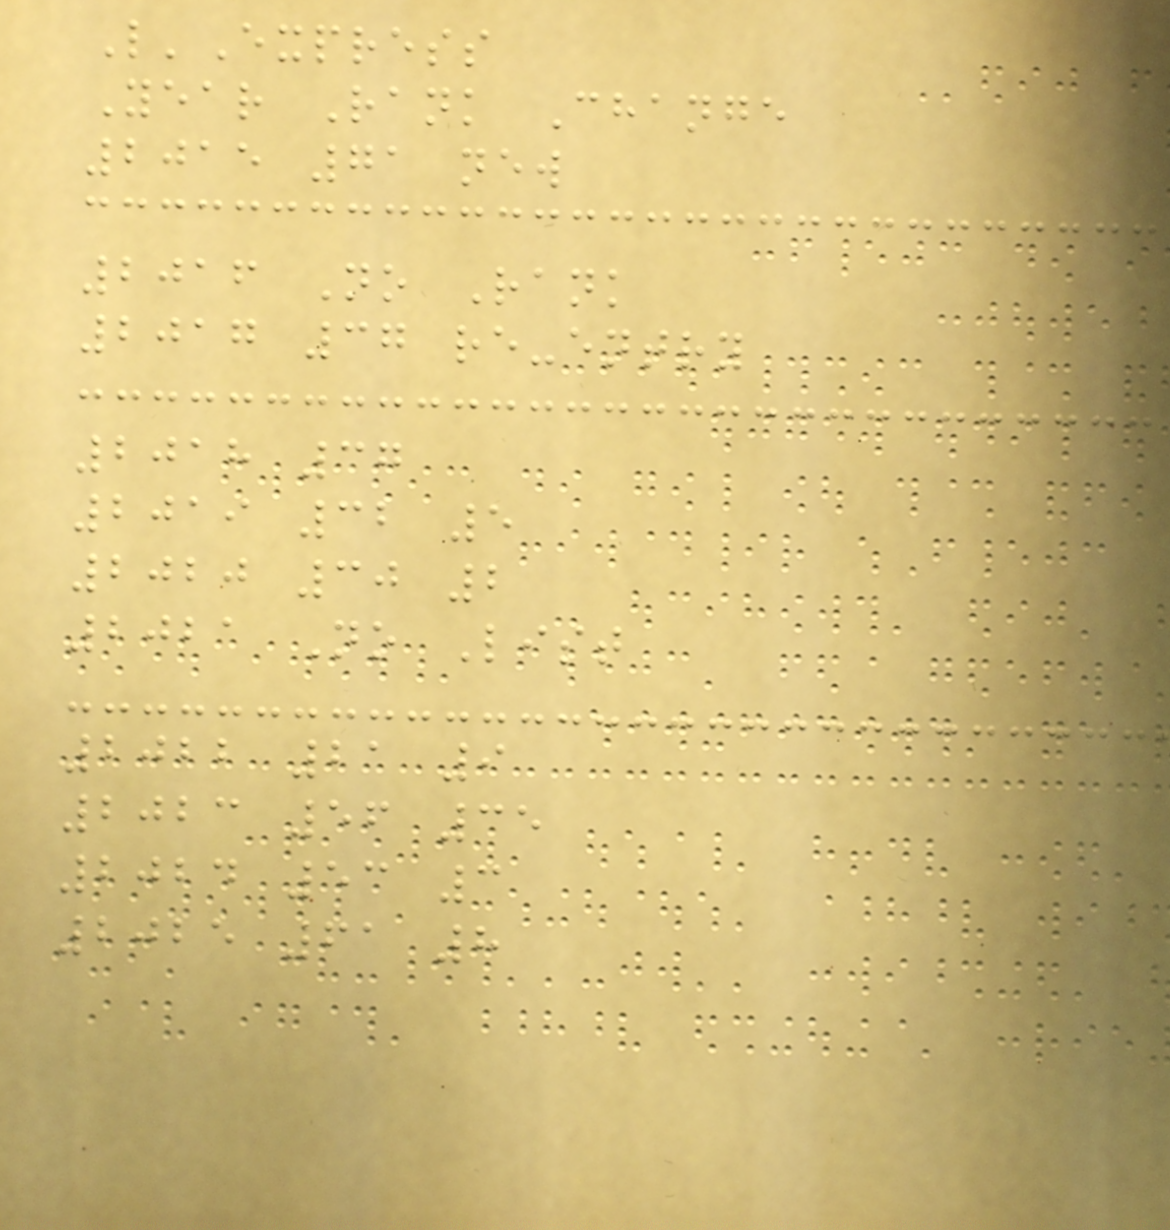L'Express
Year Rank Change
2015 71 new
2016 No Rank
2017 37 re-entry
2018 37
2019 32 5
2020 30 2
2021 No List
2022 21 9
2023 56 35
2024 53 3
2025 61 8
